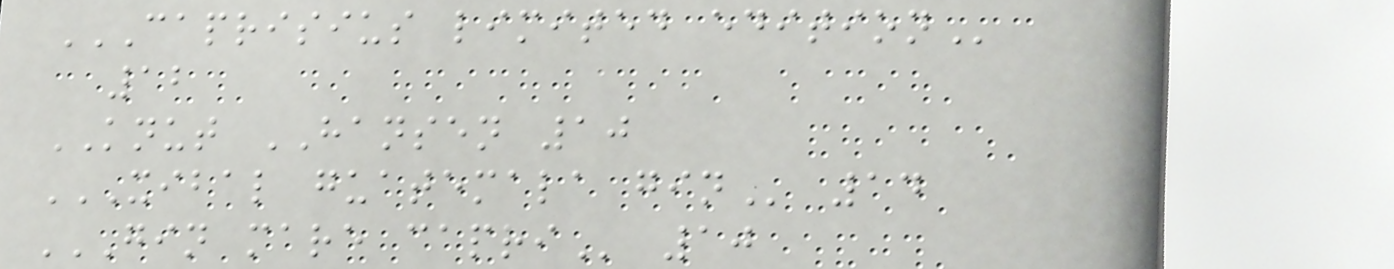CAPRISIUS LIMITED EDITION
12
KNUT HANSEN 10
XIBAL GUATEMALA GIN 14
GIN MARE CAPRI 10
